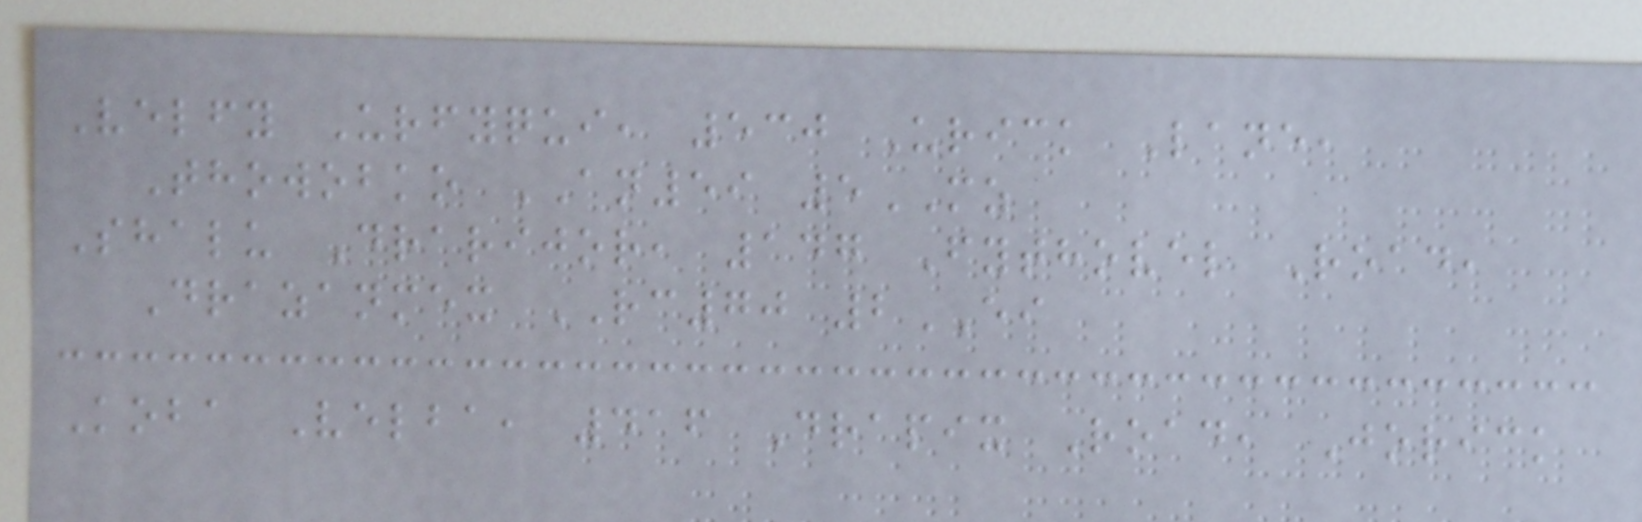Velfy Urfyqui, 530 Urick Lane,
Thowobko AN59 5MZ
Shalu Drarijor, 147 Fythovel Road,
Drazanmex RC70 2EI
Koba Velba, 416 Drapix Road, Jorick
